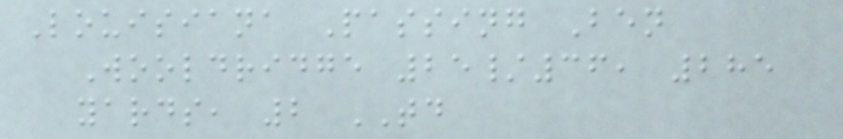Louisiana Passing Ben
Wooldridge 25/36, 285
yards, 2 TD
